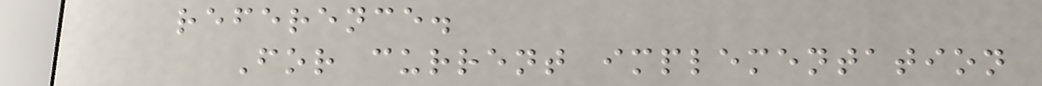reference.
For current implementation
